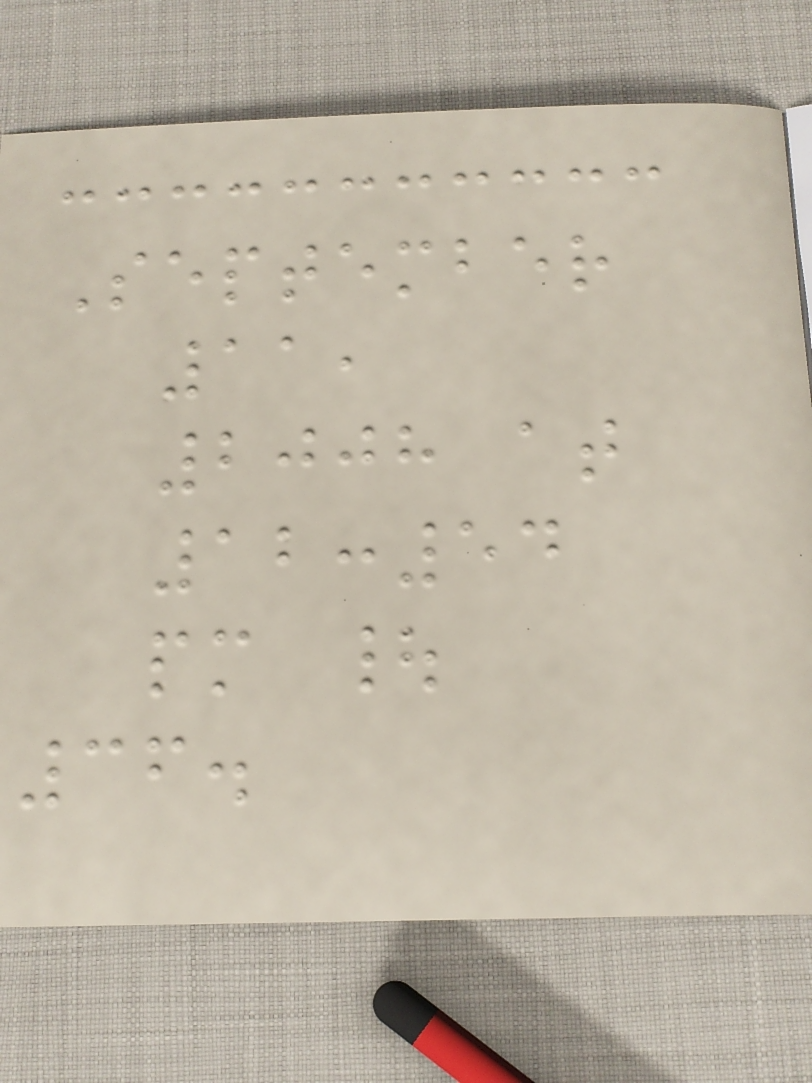September
11,
2008 at
12:54
pm |
36.
